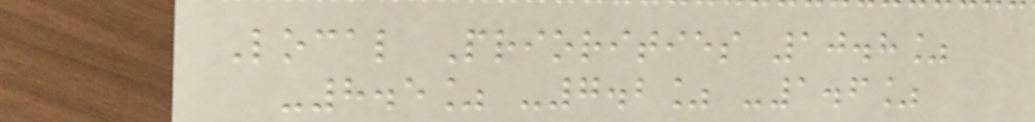Local Priorities 10.8%
-8.5% -7.2% -1.6%
